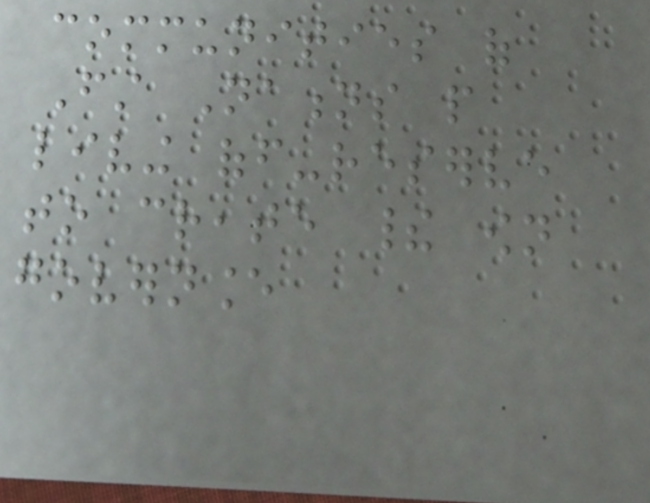communities of
First Nations people
living off-reserve
to create their own
governance
